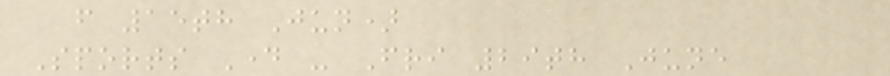from 15th Jun)
Sports Day - Fri 29th June
